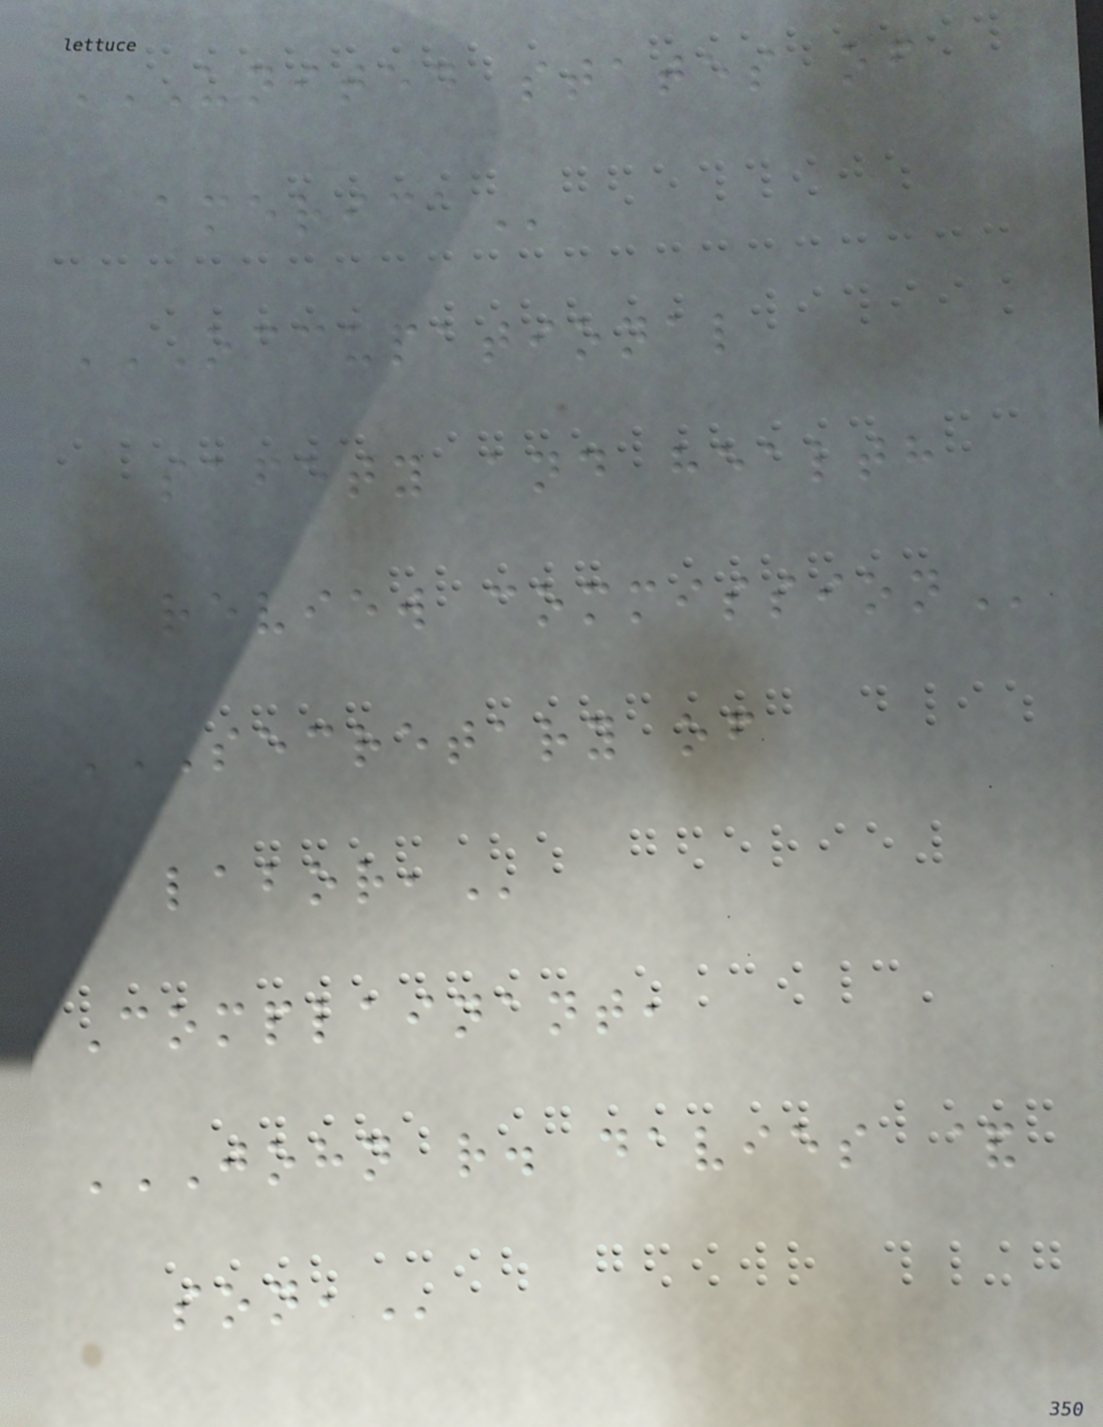UNITED STATES OF
AMERICA
OCCUPATIONAL
SAFETY AND HEALTH
REVIEW COMMISSION
SECRETARY OF
LABOR,
Complainant,
JOHN R. DAVIES &
SON,
